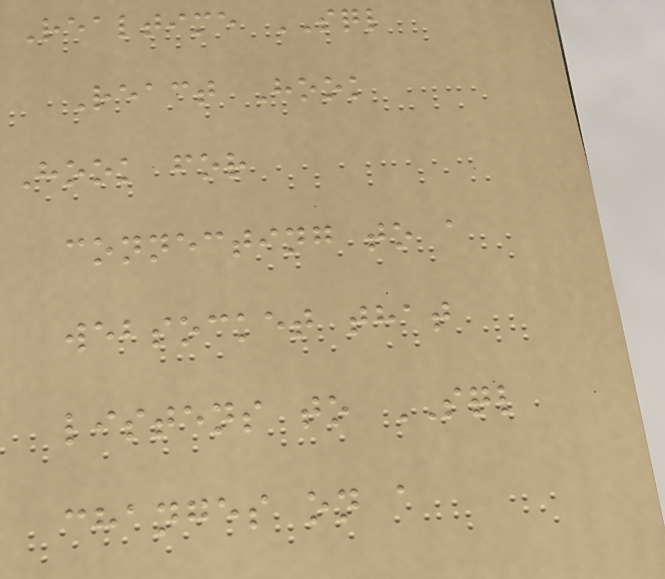Realtime SQL
React Hook
Hook for
connecting to a
websocket that
listens to SQL
changes on a
